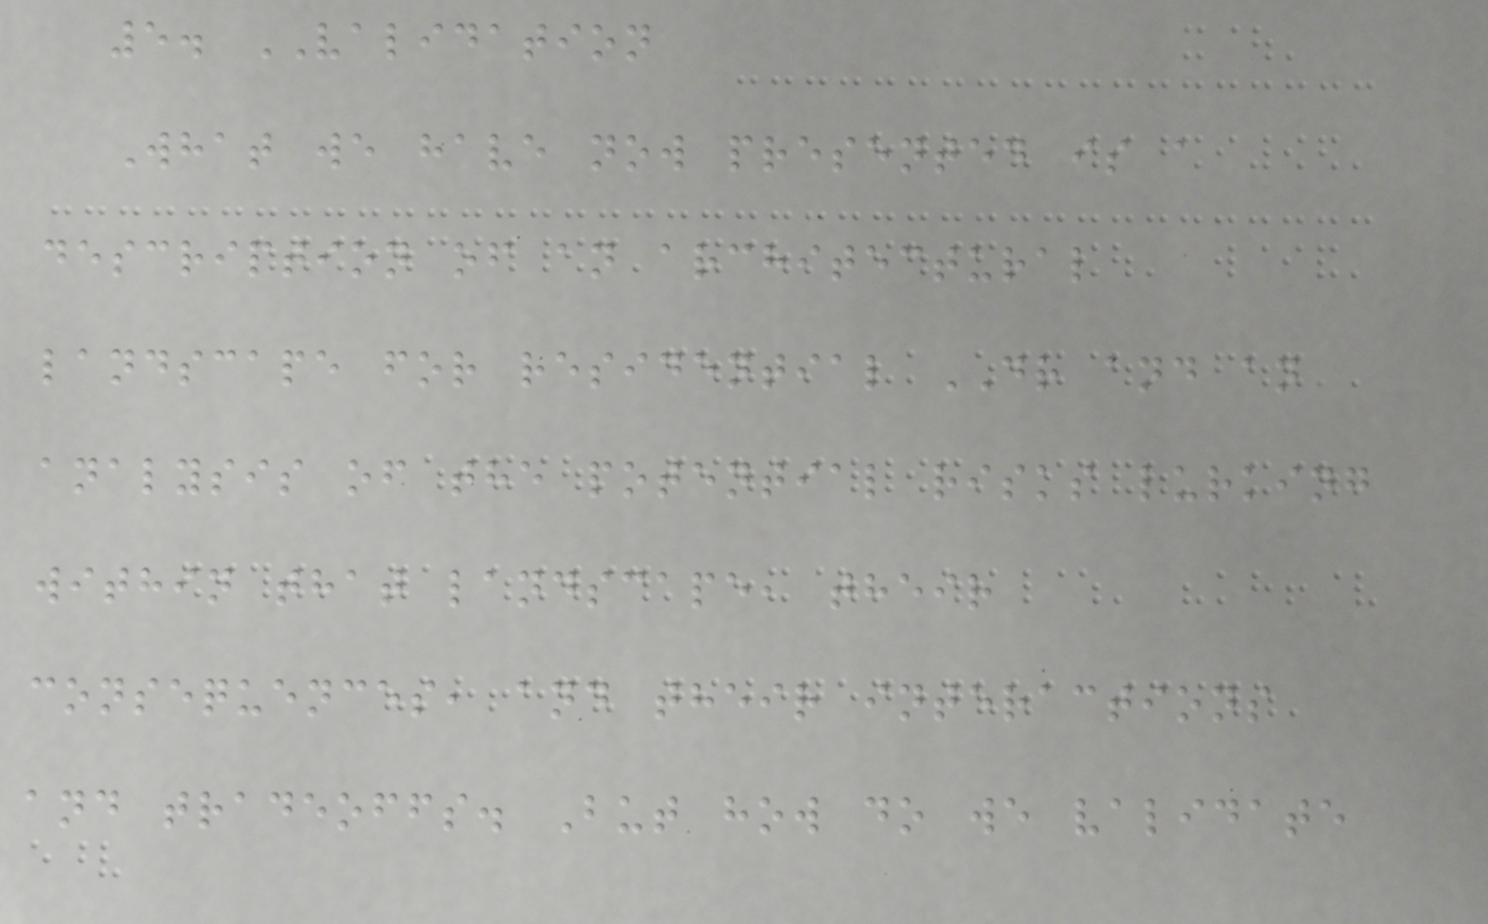5. VALIDATION
What we have now presented is a
description of an architectural
landscape for residential DR and an
analysis of the potential risks lurking
within that landscape, their
consequences, and their interactions
and tradeoffs. But how do we validate
